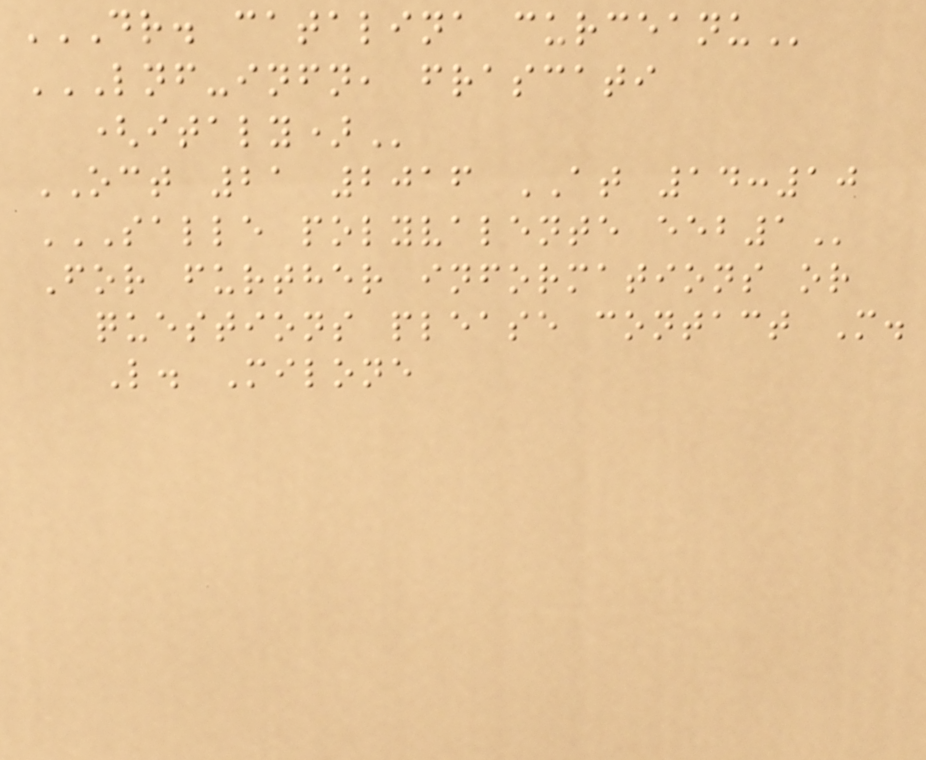DR. CATALINA CURCEANU
LNF-INFN, FRASCATI
(ITALY)
OCT 21 2016 AT 14:10
SALLE POLYVALENTE EEB1
For further informations or
questions please contact M.
L. Milone
